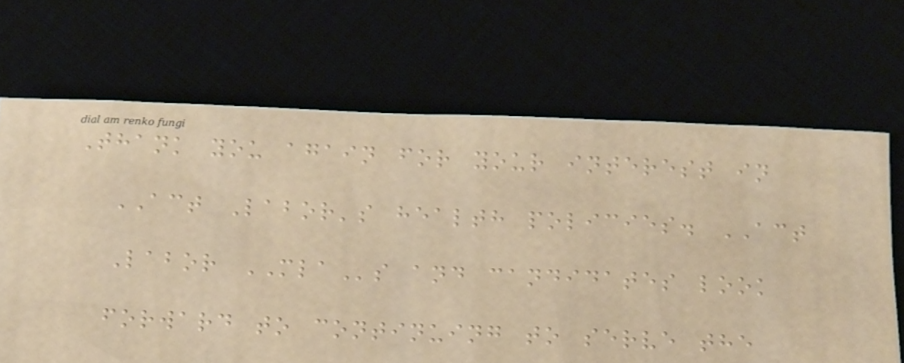Thank you again for your interest in
ACT Labor's health policies. ACT
Labor MLAs and candidates look
forward to continuing to serve the
